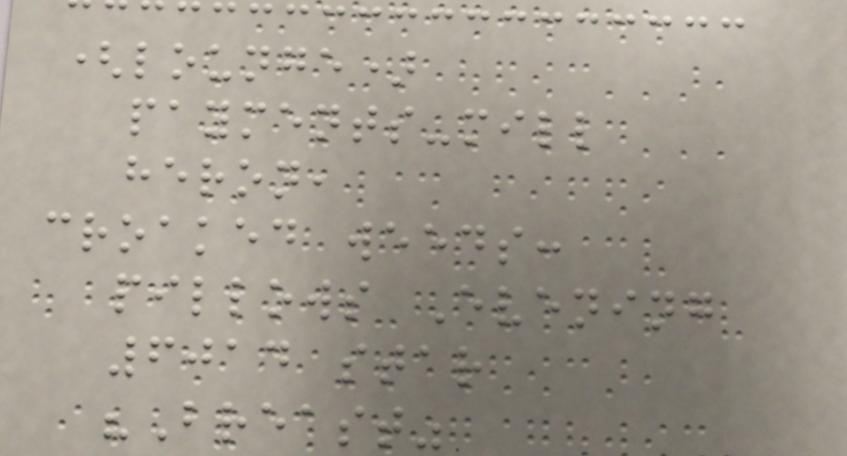(lounge)
payments-mill
heron,
croaked weeds:
pillows Evening
6014 star
"Breast"
